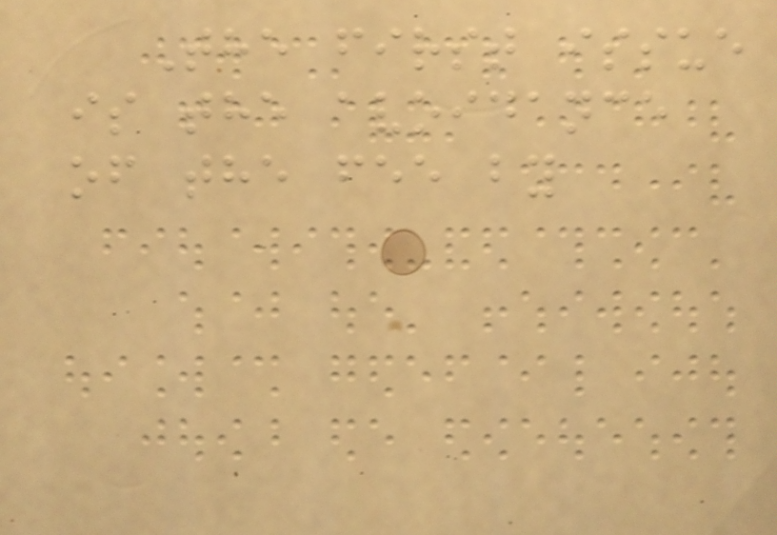The first issue
is the avoidance
of the fee by
